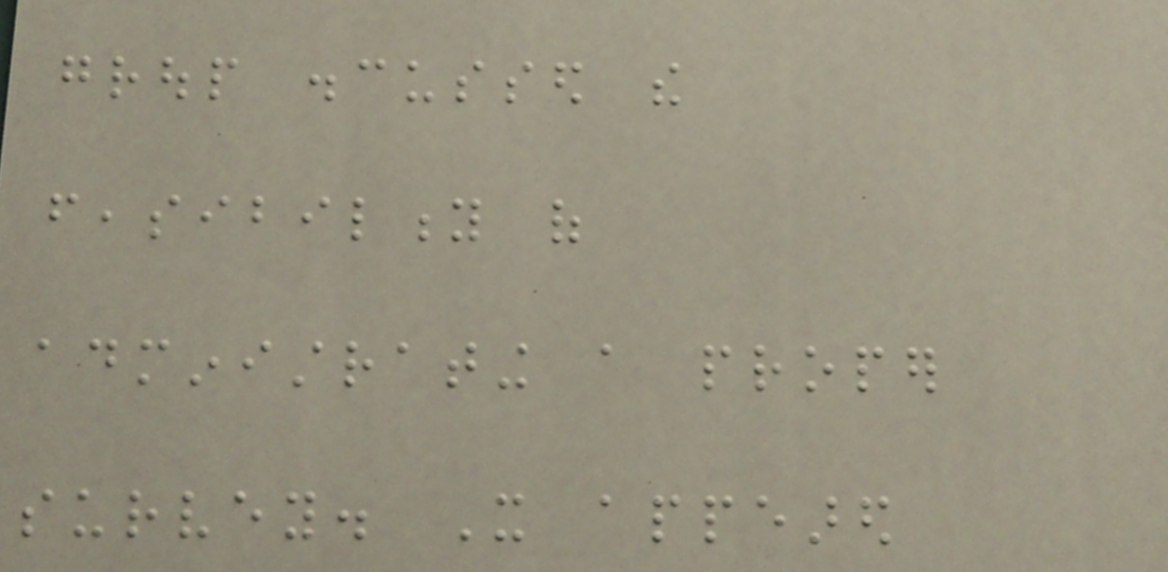group discussed the
feasibility of
administrating a proper
survey. It appeared
